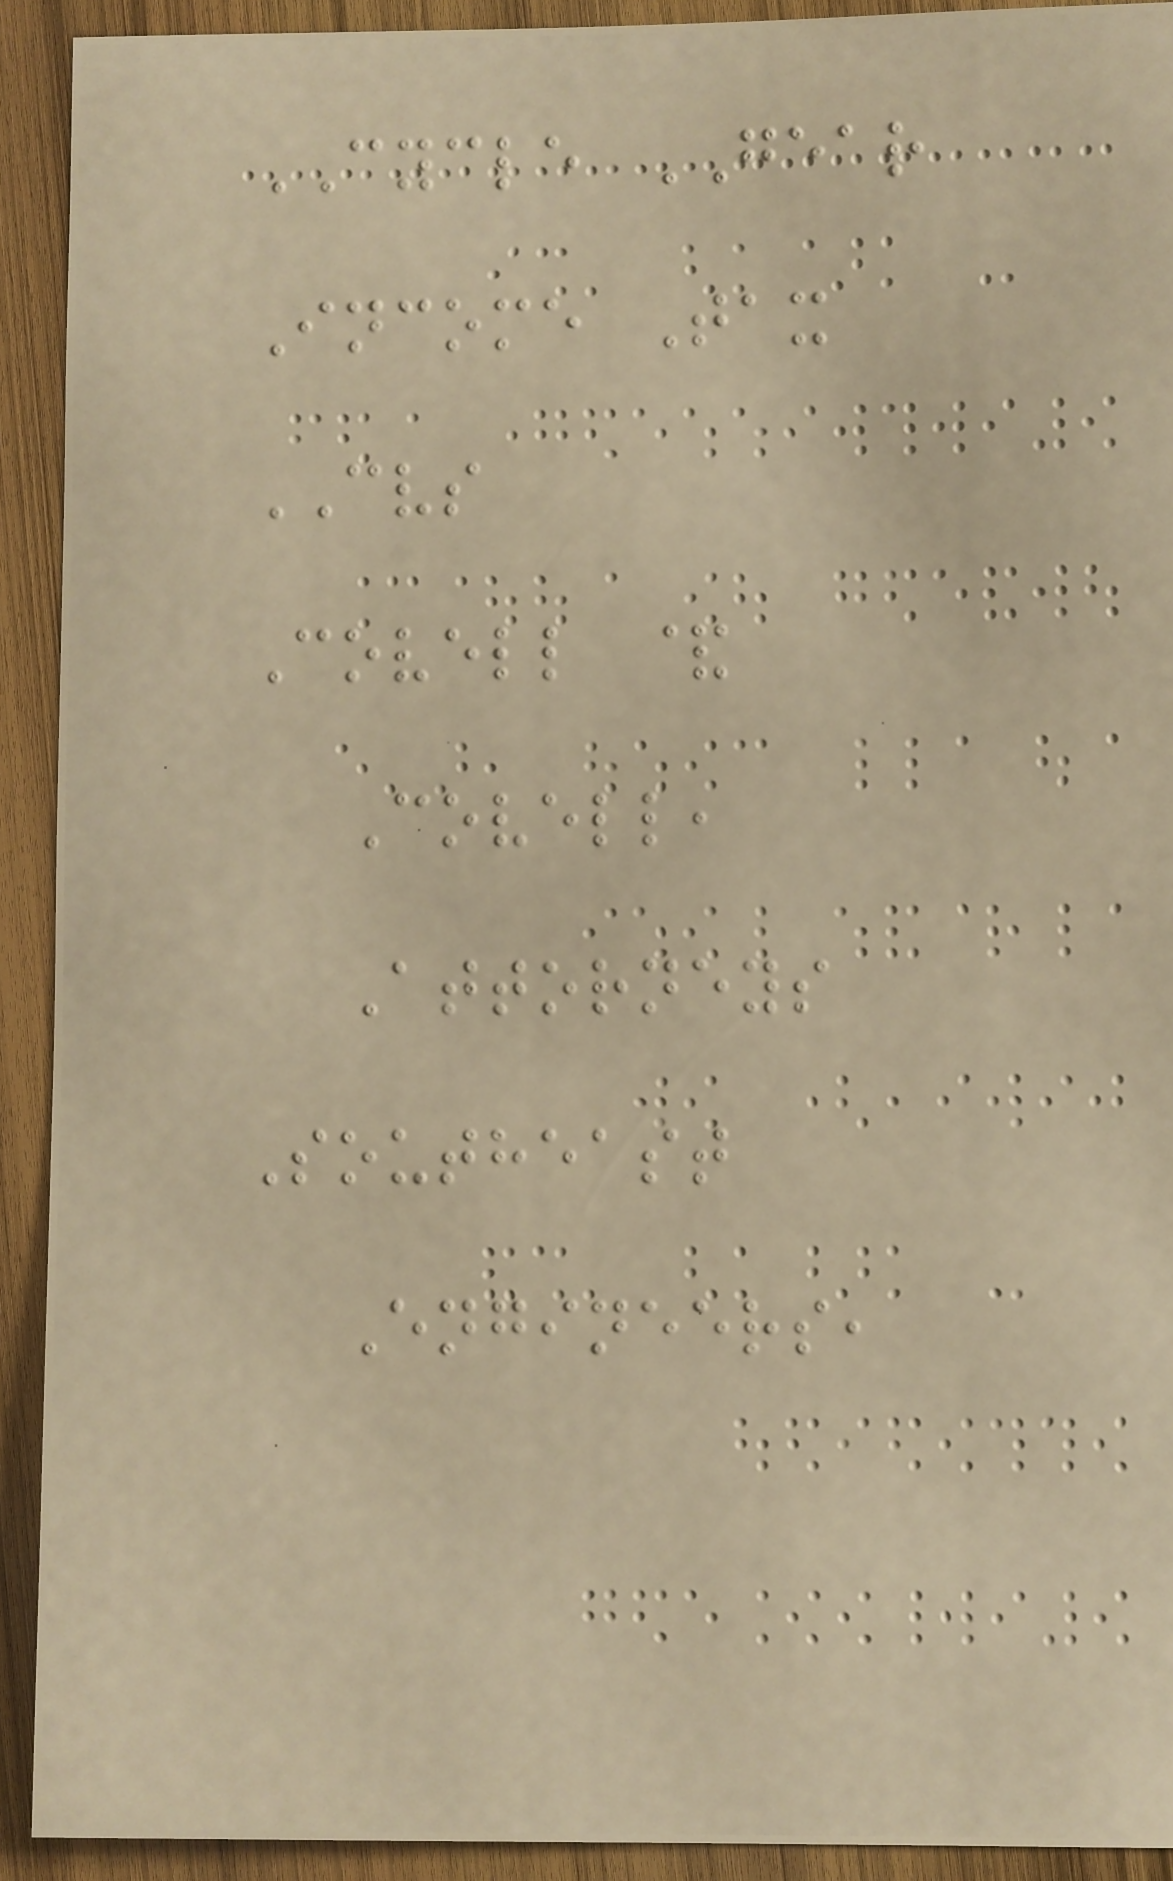CYCLE GEAR
Income Tax
CVS
Covell &
Covell,
Attorneys
Southeast
Engineers,
